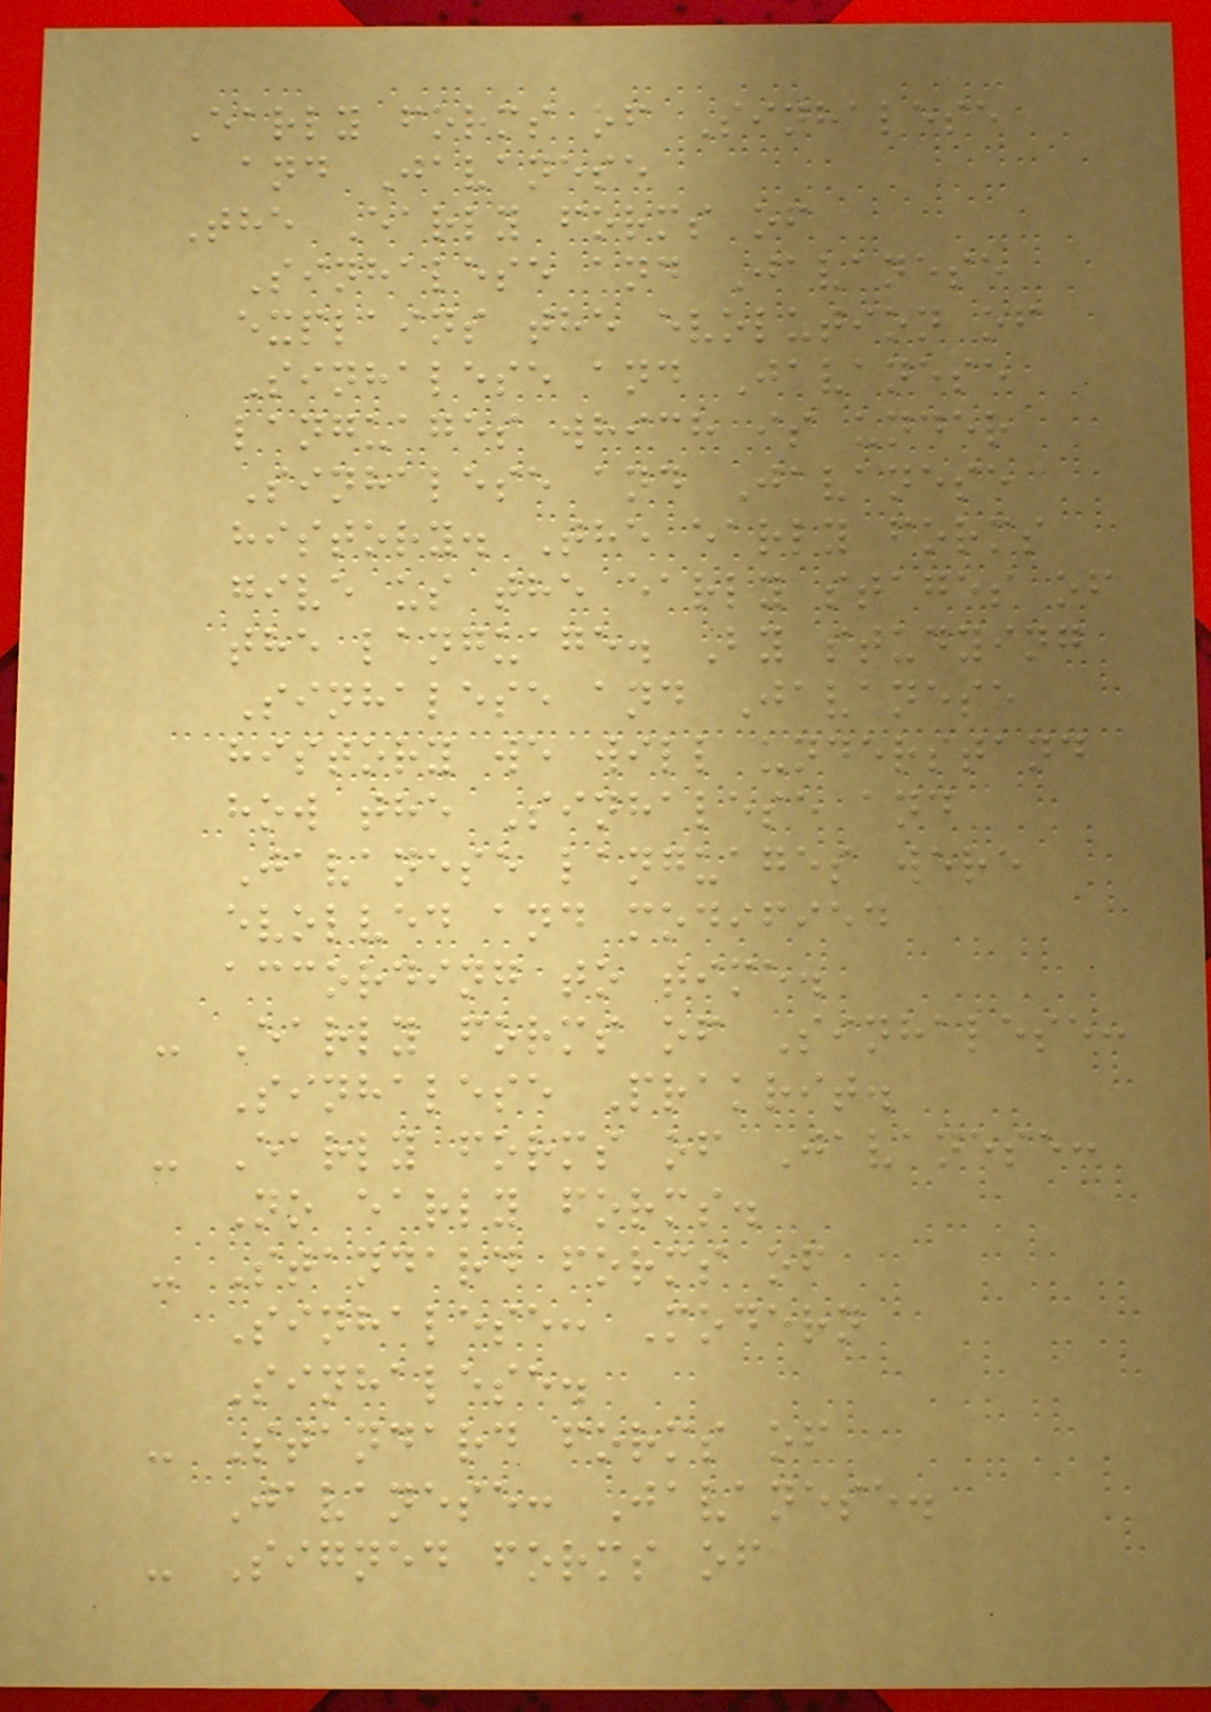Early forms of Sinhalese
and Javanese
The Early forms of
Sinhalese and Javanese
explains the evolution of
Sinhalese and Javanese
languages which is under
Sinhalese and Javanese
history. The early forms
give us the early stages of
the language. By studying
Sinhalese and Javanese
history we will understand
how the Sinhalese and
Javanese languages were
evolved and modified
according to time.
- Early forms of Sinhalese:
Sinhalese Prakrit.
- Early forms of Javanese:
No early forms.
- Standard forms of
Sinhalese: Modern
Sinhalese.
- Standard forms of
Javanese: Javanese.
- Signed forms of
